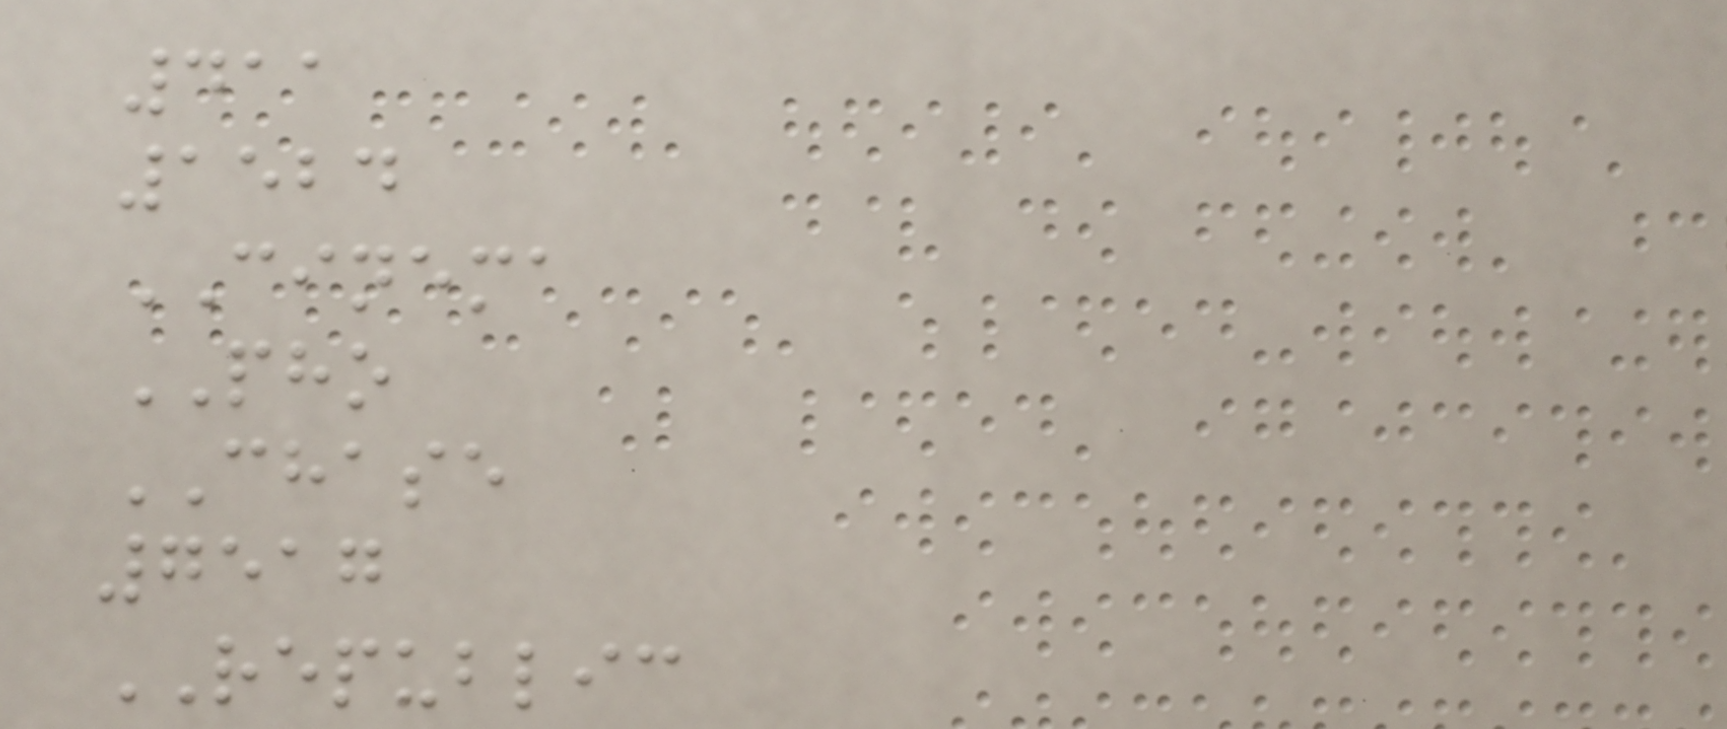411
1524
CINEMA
PHO
CHASE
7517
REPUBLIC
